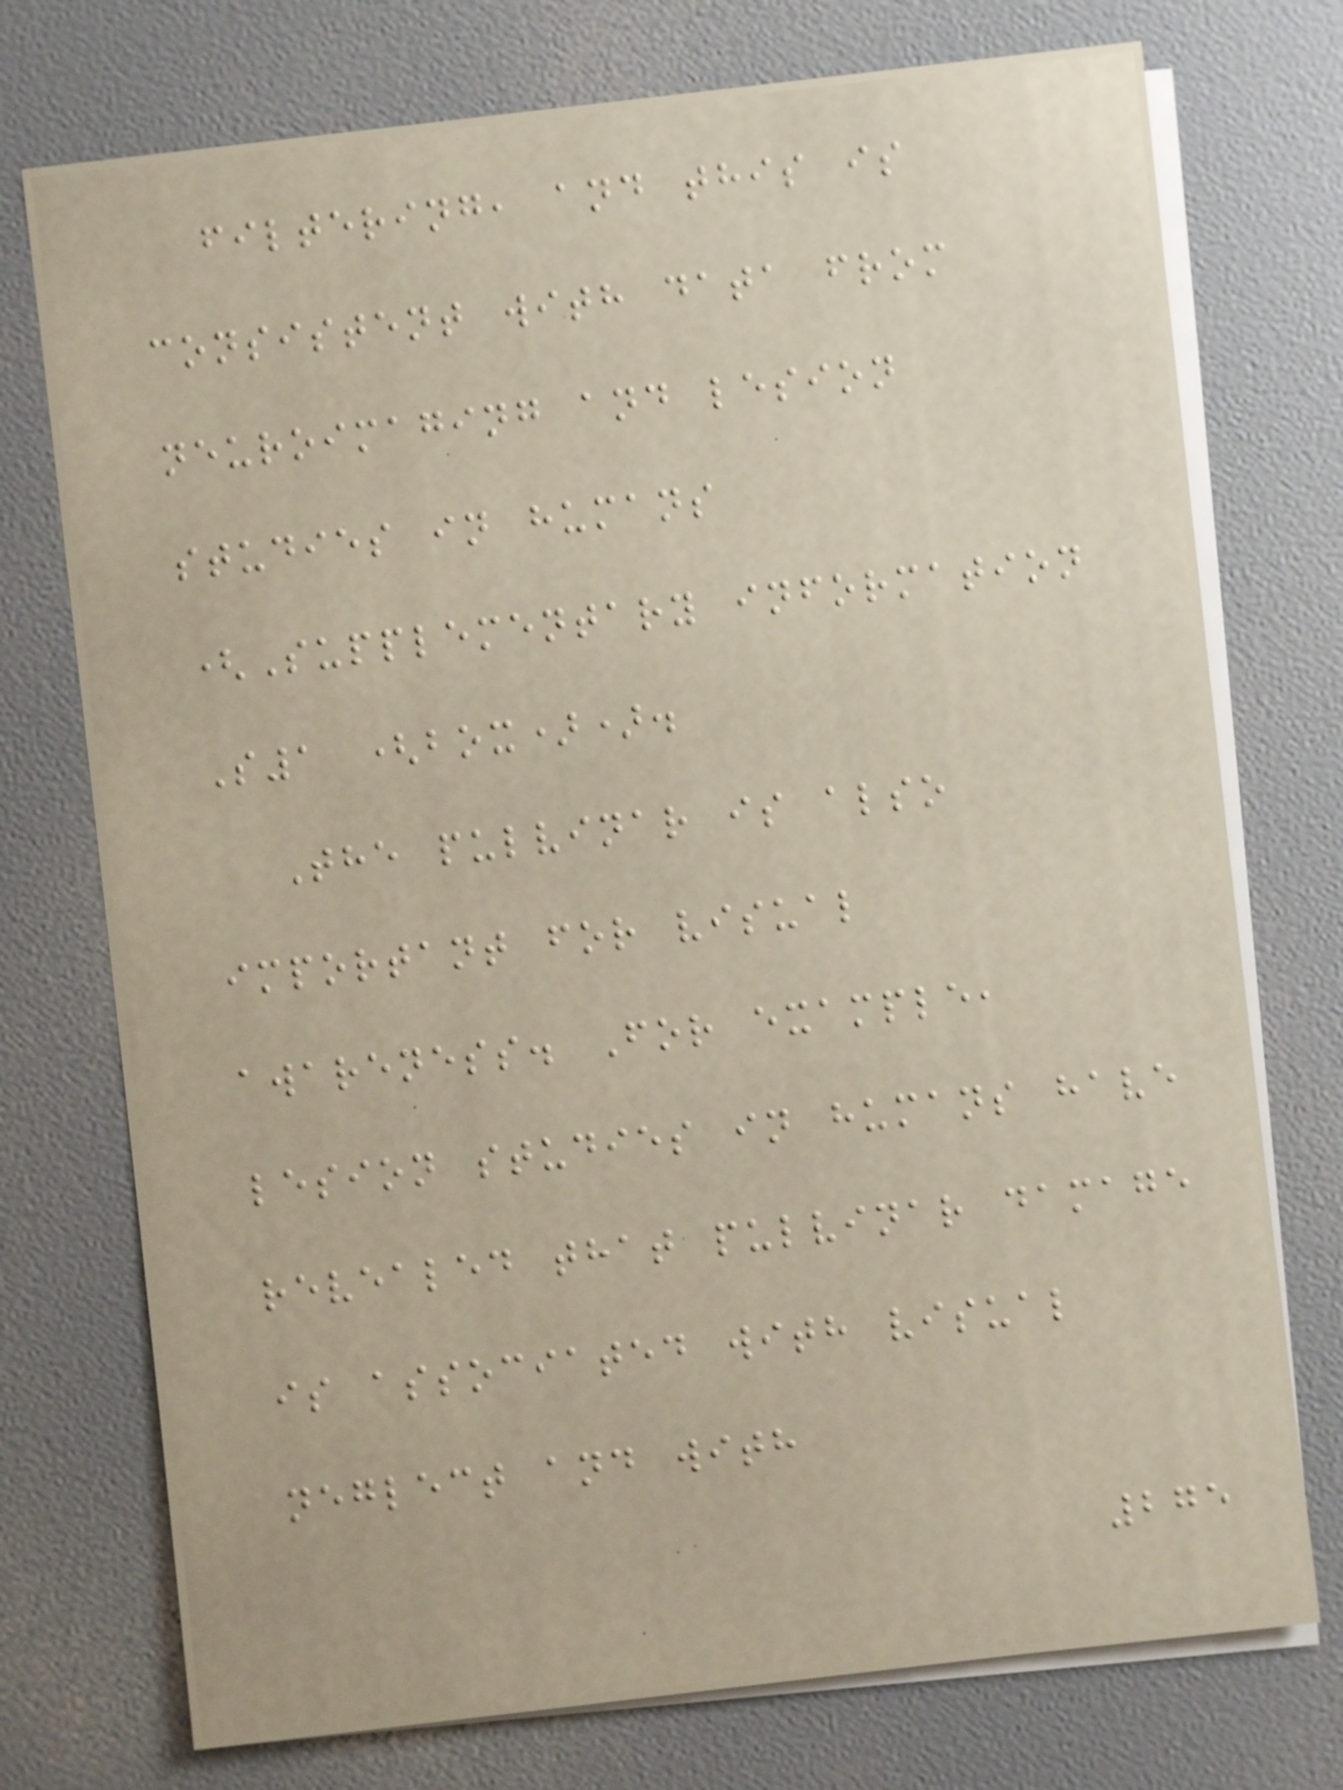filtering, and this is
consistent with data from
neuroimaging and lesion
studies in humans
(Supplementary information
S1 (box)).
The pulvinar is also
important for visual
awareness. For example,
lesion studies in humans have
revealed that pulvinar damage
is associated with visual
neglect and with
275
